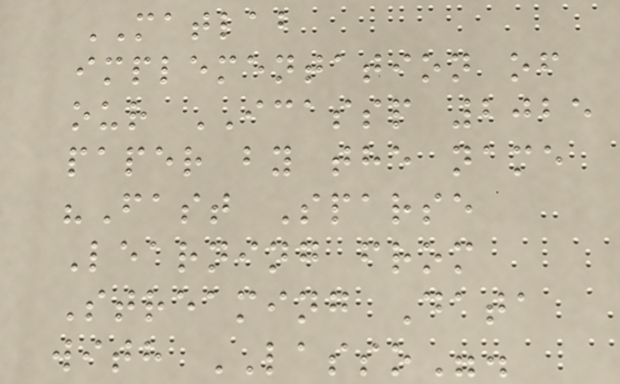MATLAB
implementation of
our ICASSP 2025
paper by the name
"Fast Sparse
Learning from
Streaming Data
with LASSO".
